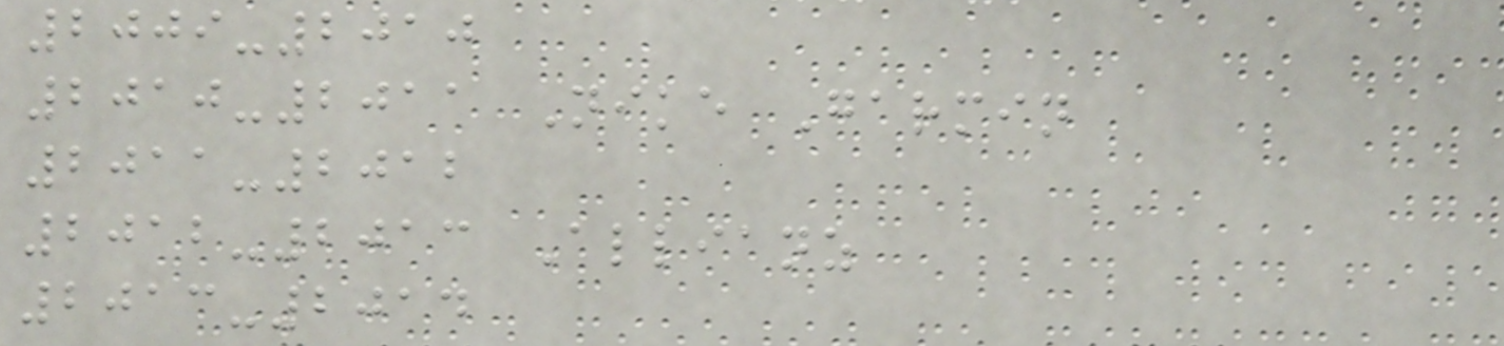2009-2010
2010-2011 Nike Garmin
2011-2012
2012-2013 Allianz
2013-2014
